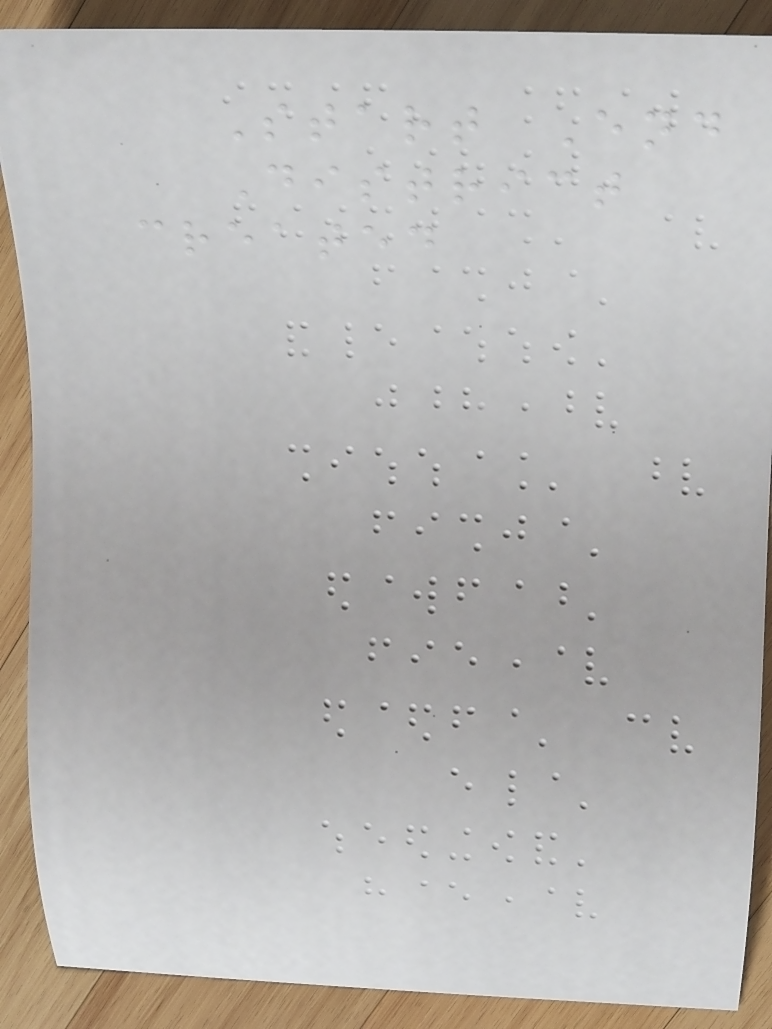Start End
District
created
